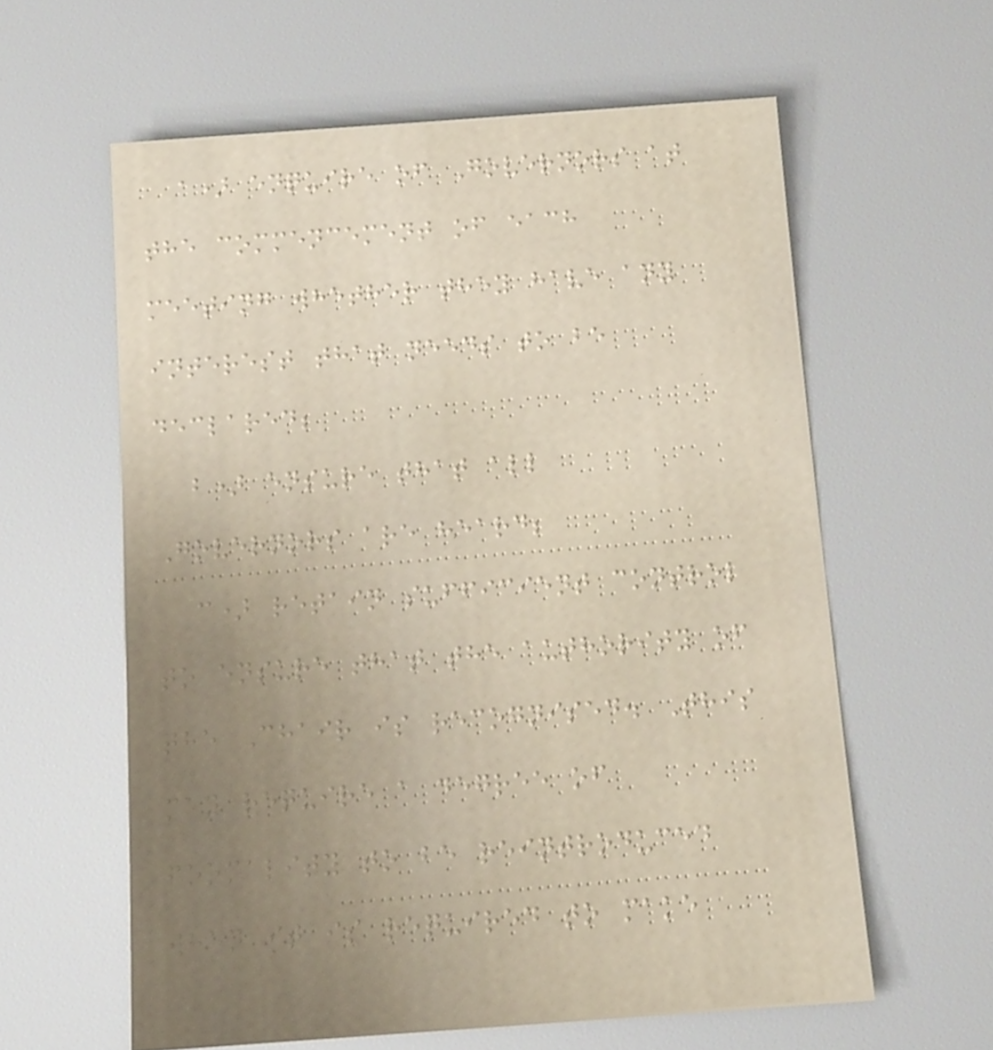a) enquire of Governors at
the commencement of each
meeting whether they have any
interest that needs to be
declared;
b) ensure that all
Governors are heard;
c) retain sufficient control
to ensure that the authority of
the Chair is recognised. This
may require a degree of
formality to be reintroduced
when it is required to make
